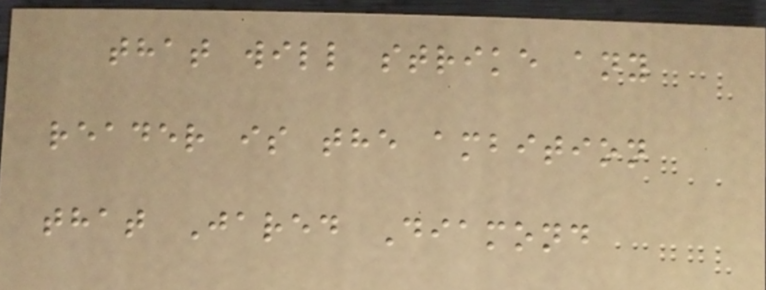that will strike any
reader is the ambition
that Jared Diamond
